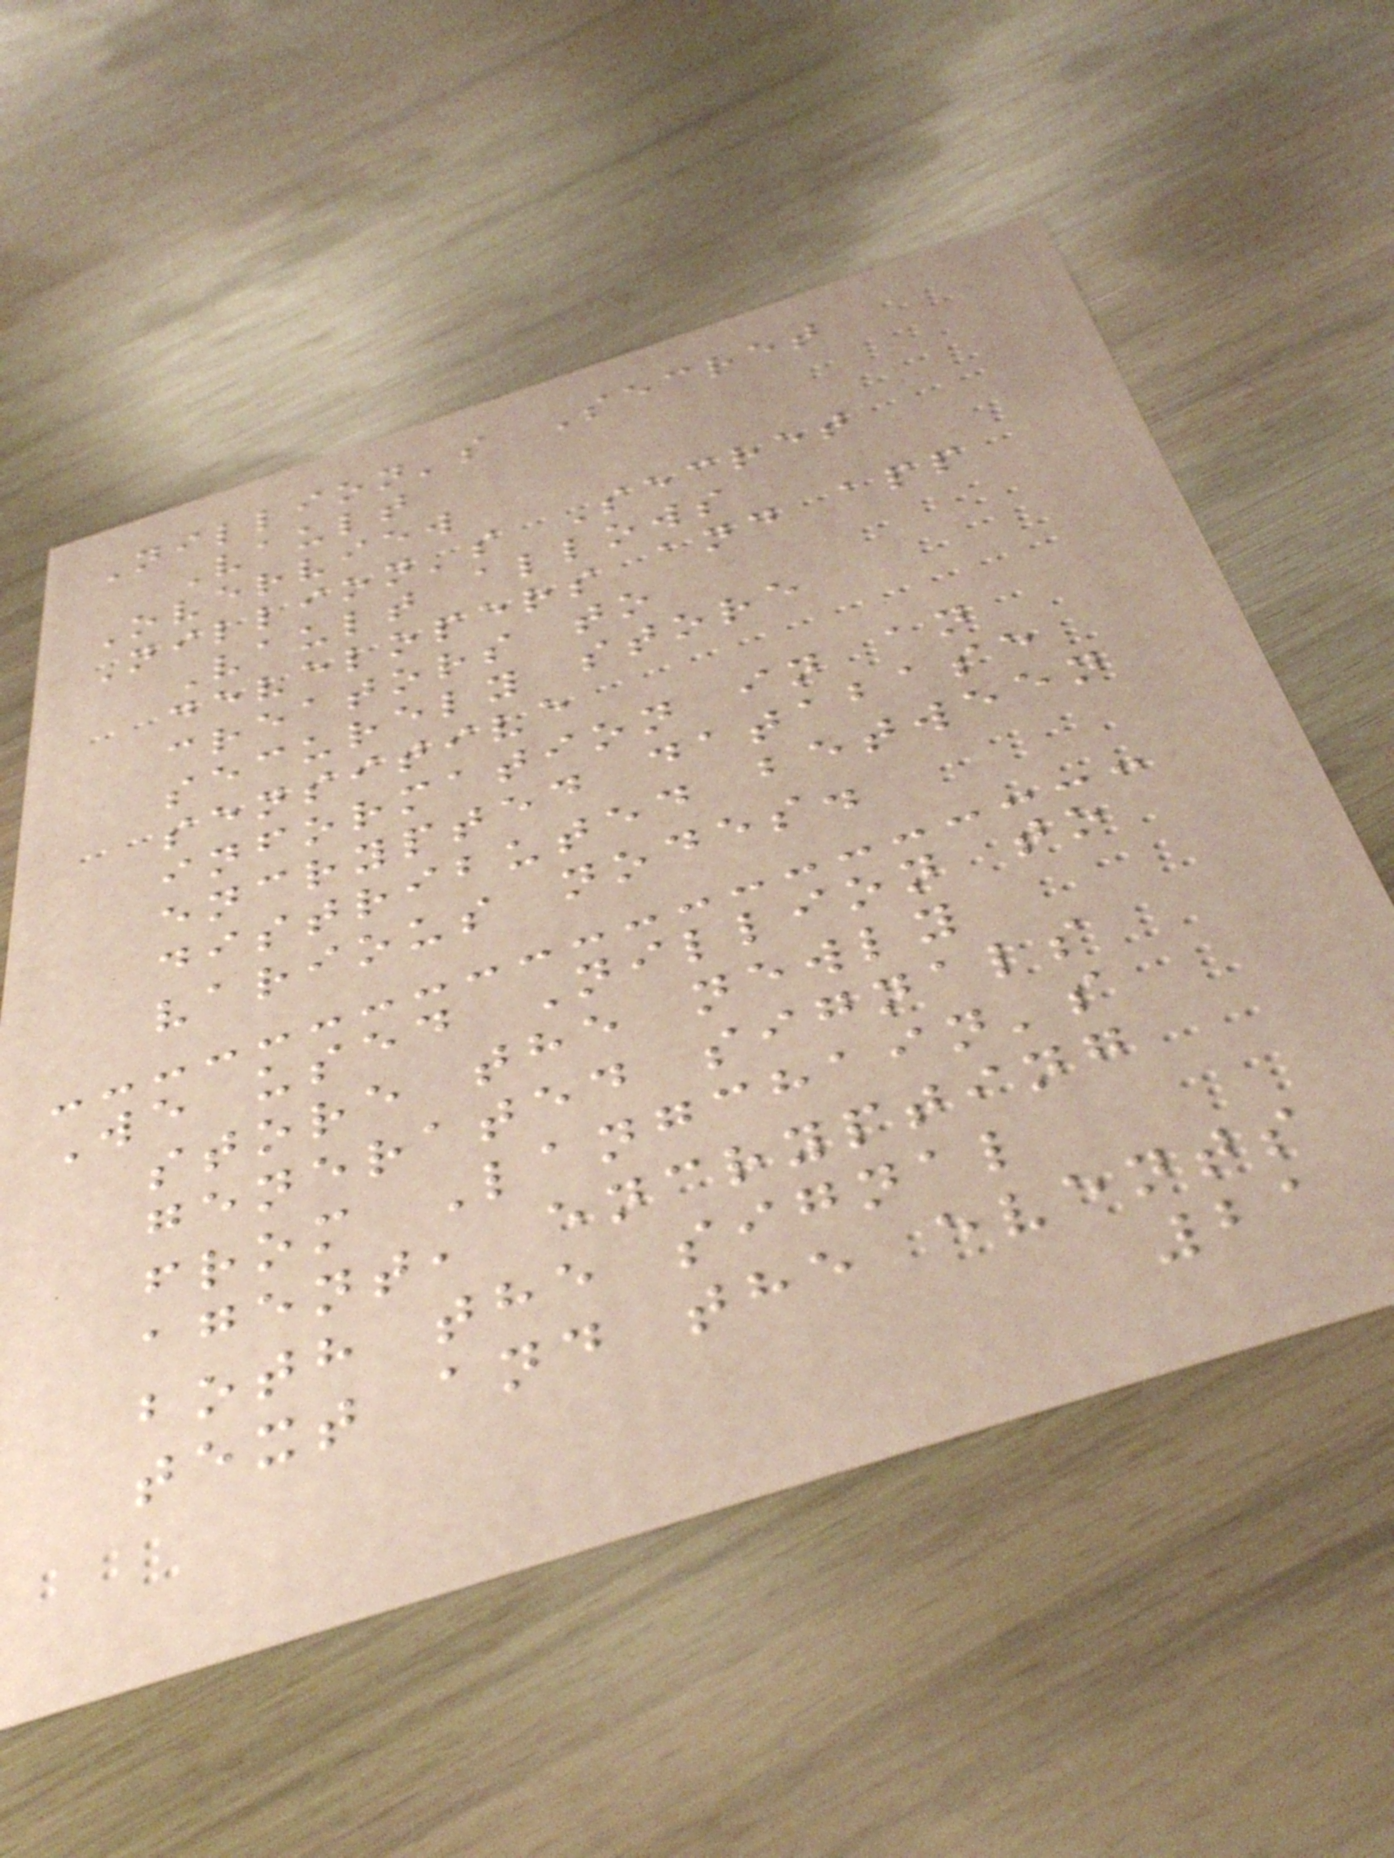Nillion's Secret
Vault
Overview
Nillion's Secret
Vault allows
developers and app
creators to
securely store
sensitive
information in an
encrypted database
distributed between
various nodes.
We used Nillion to
store the newly
generated signals
from Langchain's
agent, encrypting
both the signal
text and the events
21
